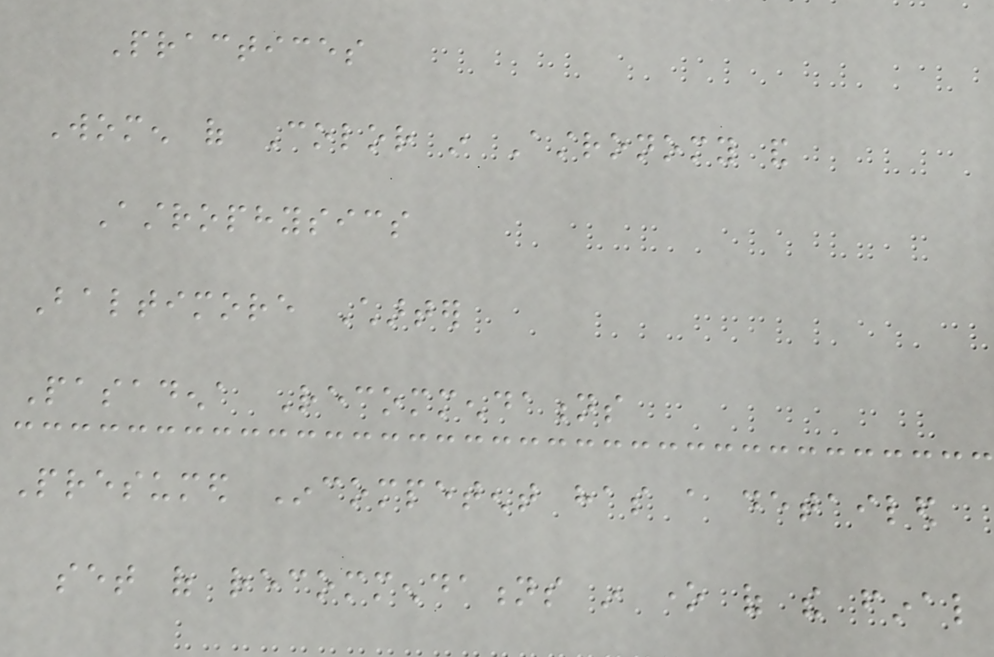Practices
Women of Color in Astronomy and
Astrophysics
Baltimore Charter
Pasadena Recommendations
Presumed Incompetent has a detailed
set of recommendations in one of the final
